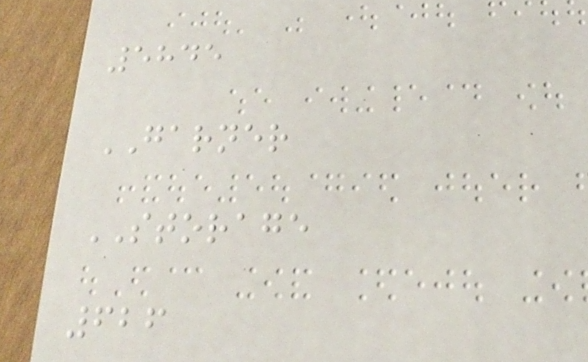5845
GARNER
STORAGE
626
